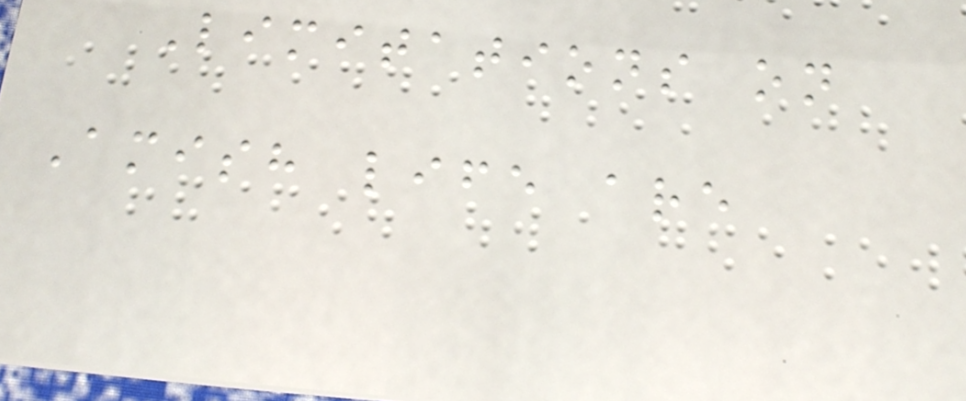Limitations on
Amish life are
